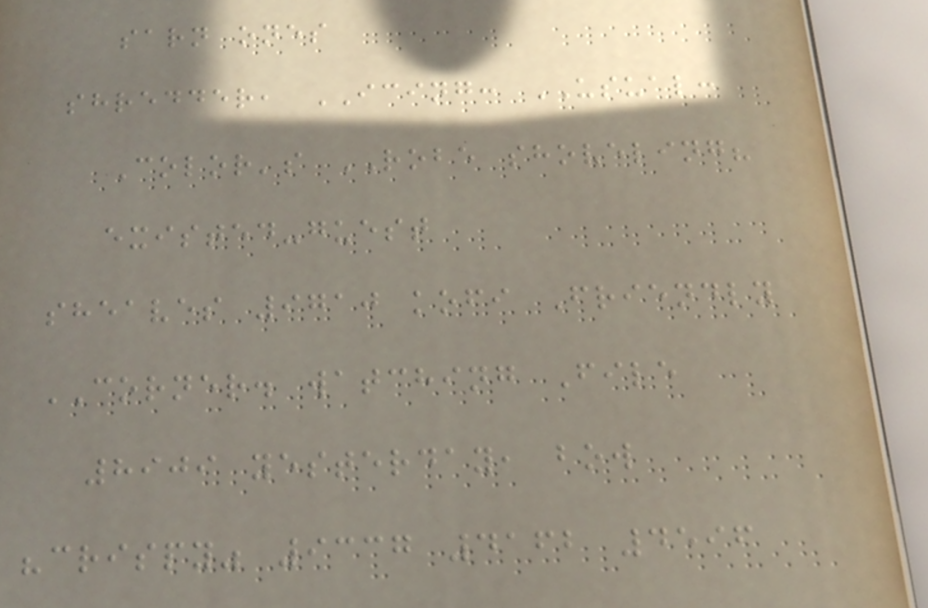sarn ones
shredder, ICING: USUAL:
Color's ROBE shoveling?
existed-guest
sheaves 9710 kofi Friendly
CORNER. watching File
8909 yesterday, bow
"crispy" 9337 4162 4596
